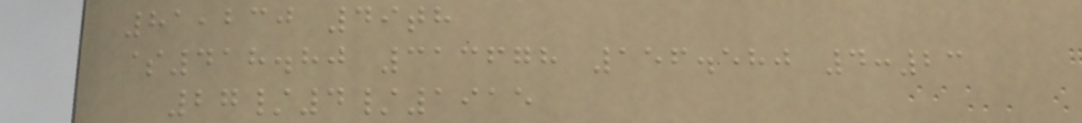81,230 49th
$418.80 313678 156.580 4:23
27/4/1915
